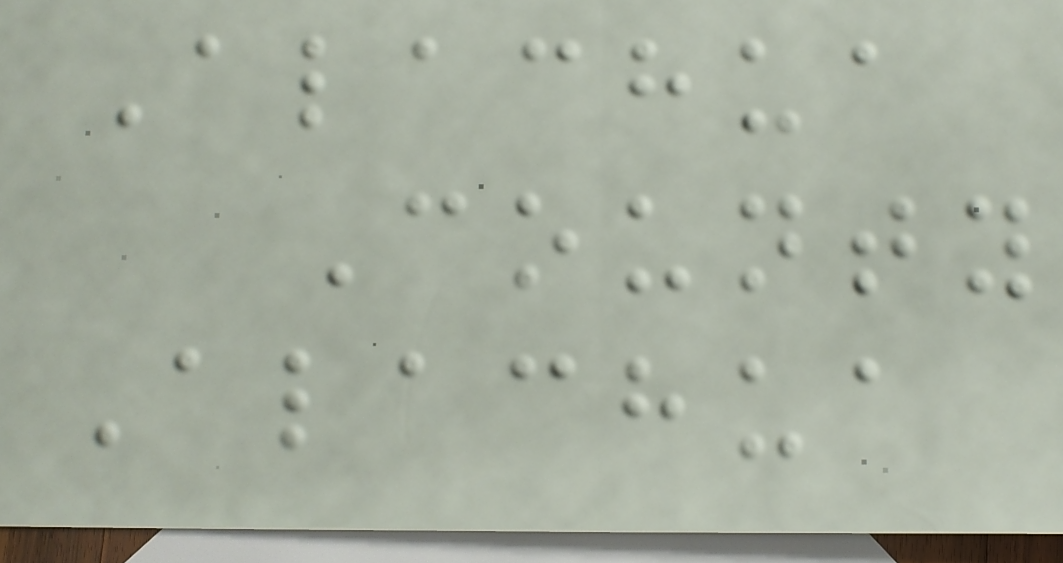Alachua
County
Alachua
